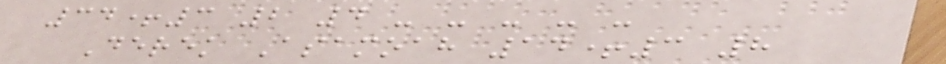34+3 2 4 - - - - -
Derek Asamoah 14+3 8
